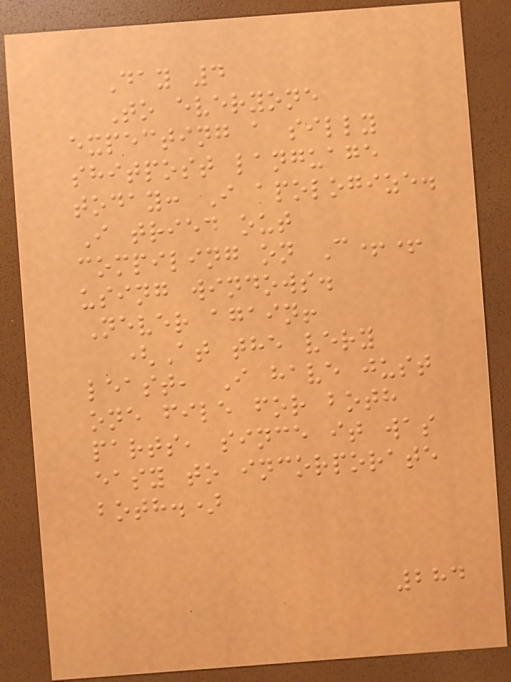Day 4
To everyone
expecting a silly
shitpost language
today: I apologize.
I tried out
compiling on C++
using windows.
Never again!
(At the very
least, I have just
one file for both
parts, since it was
easy to incorporate
both.)
284
